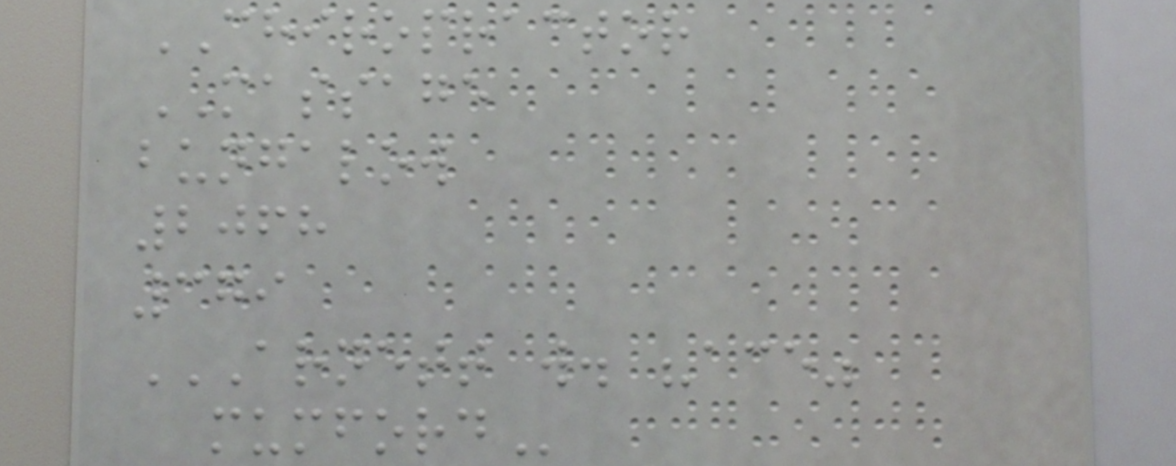CHIROPRACTOR
MASSAGE
bungalow
2068
379
ARNETT W. "ACE"
MUMFORD
